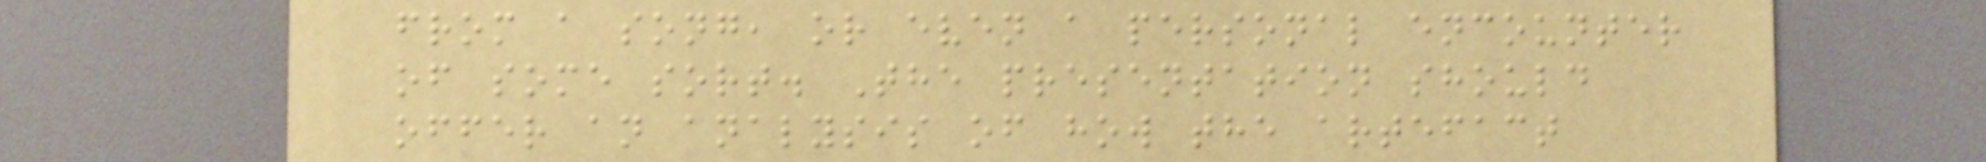from a song, or even a personal encounter
of some sort. The presentation should
offer an analysis of how the artefact
